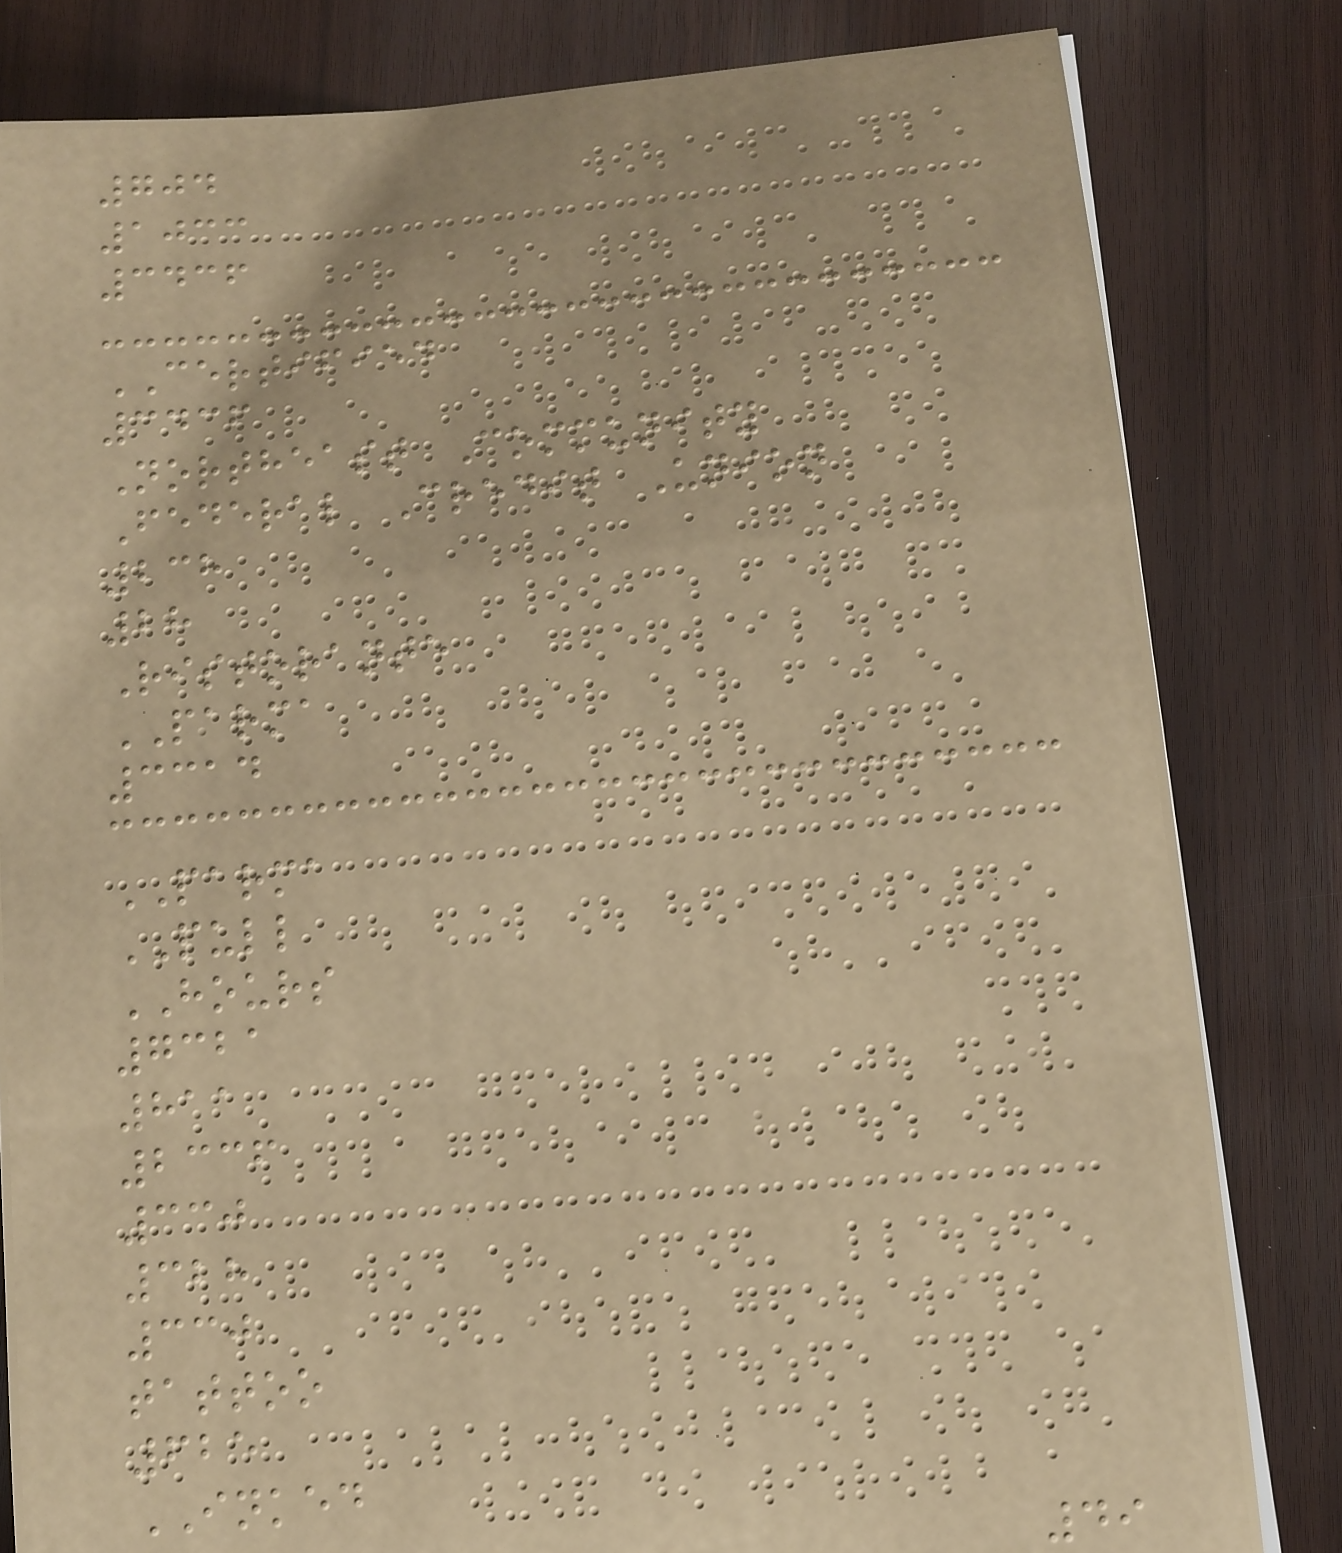704
1033
3436
CERTIFIED
3436
Northeast Community
Federal Credit Union
238
28
Ristorante
PARMA
3314
PARMA
PULL
HOURS
7321
811
2336
330
328
330
tattoo
625
INKED
49
